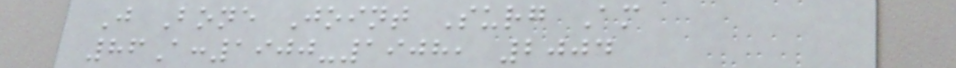J Bone Joint Surg Am
86A:1900-1908, 2004
